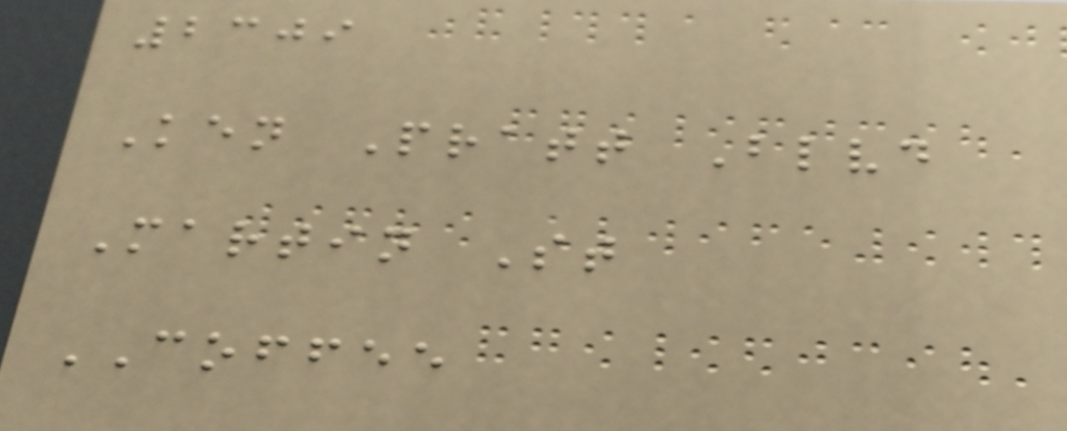2309
Ken Pratt Blvd
Martin St
COFFEE
